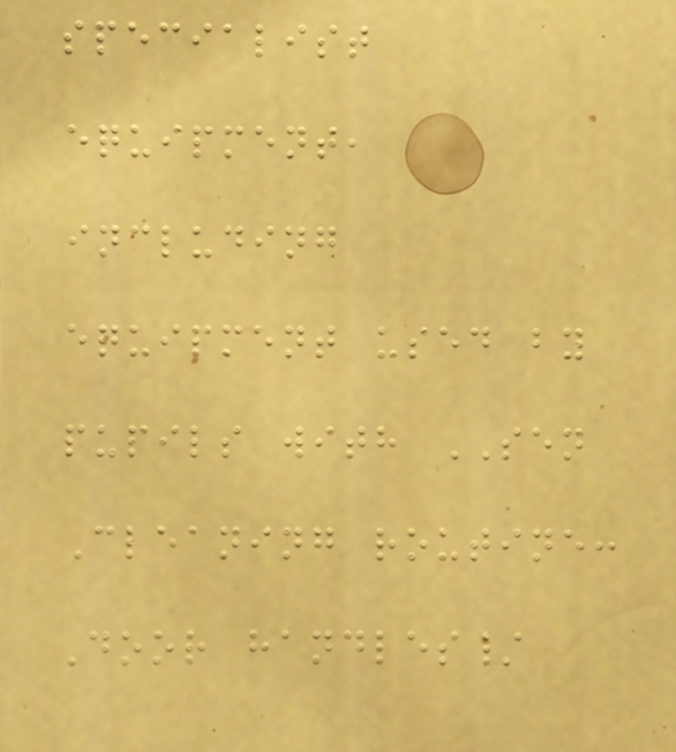specialist
equipment,
including
equipment used by
pupils with SEN
Cleaning routine:
Door handles/
